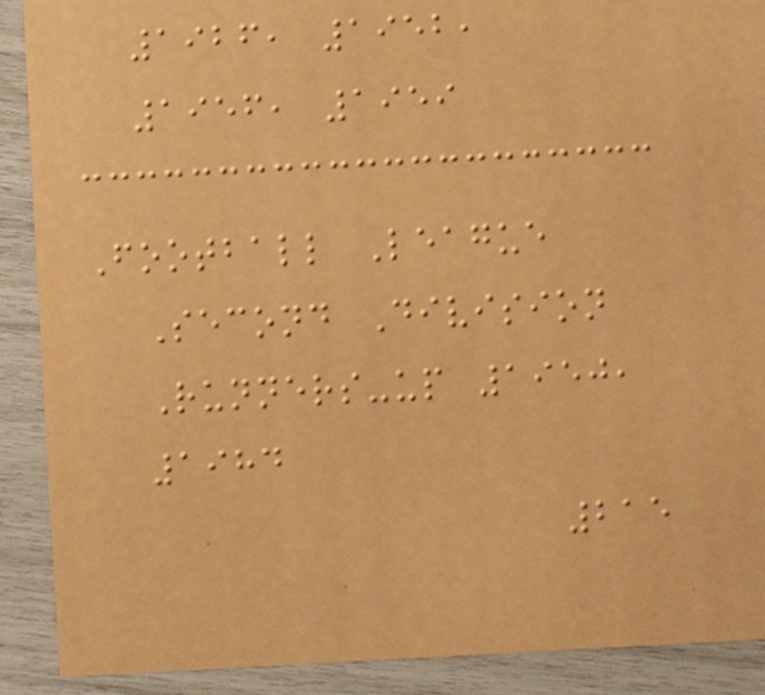1926, 1952,
1956, 1959
Football League
Second Division
Runners-up 1950,
1984
215
